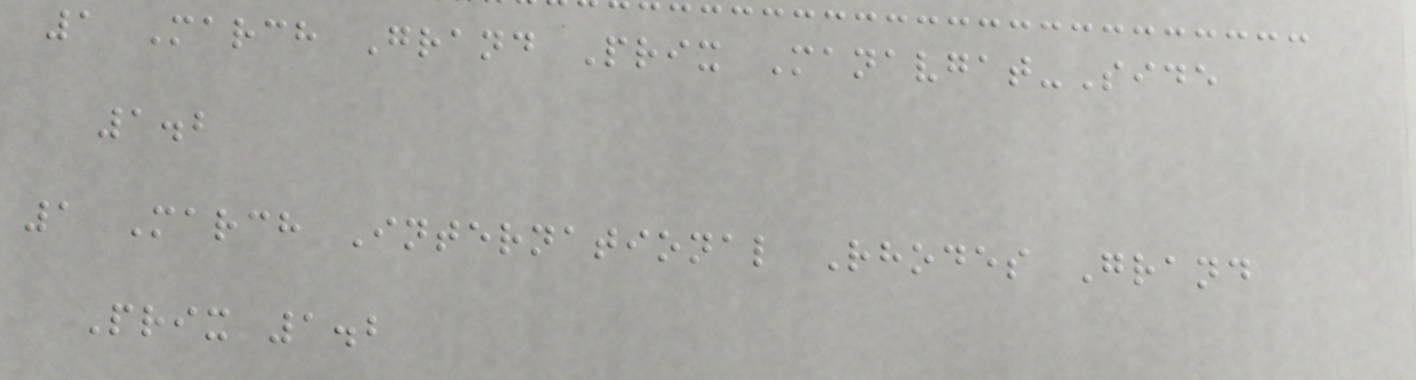1 March Grand Prix Manavgat-Side
1.2
1 March International Rhodes Grand
Prix 1.2
